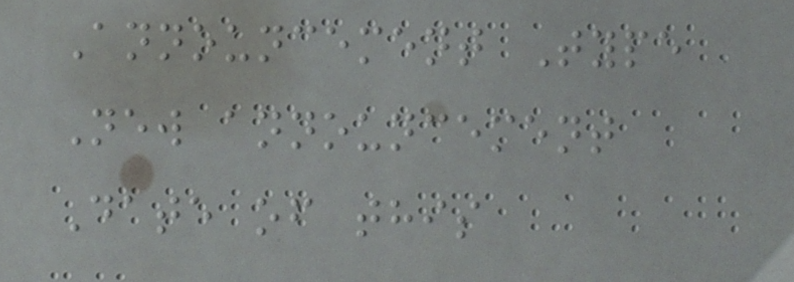Announcement Type
New announcement
Date of this
